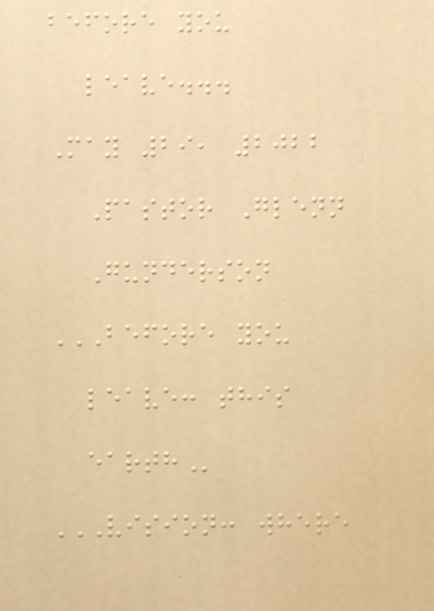before you
leave...
May 29, 2022
Pastor Glenn
Gunderson
BEFORE YOU
LEAVE: THIS
EARTH
VISION: WHERE
